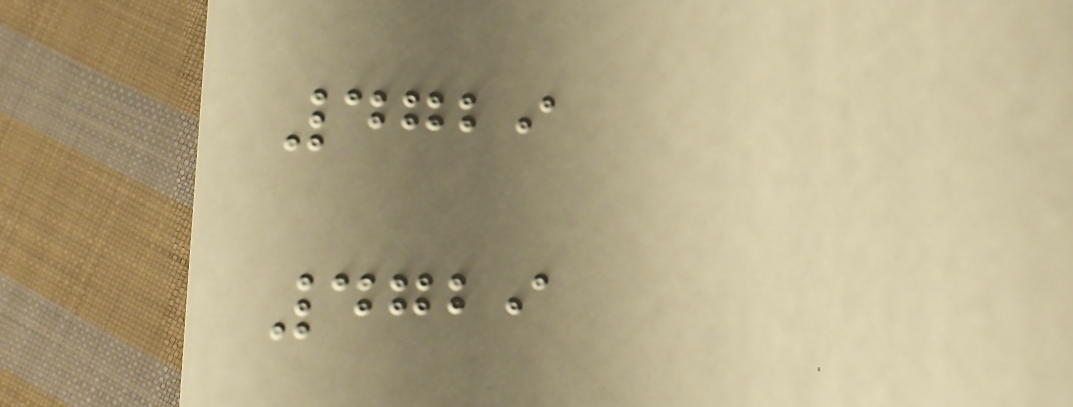4729
4729
